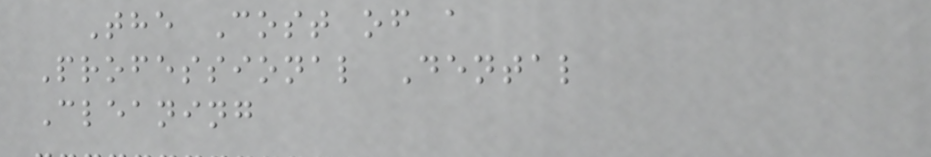The Cost of a
Professional Dental
Cleaning
